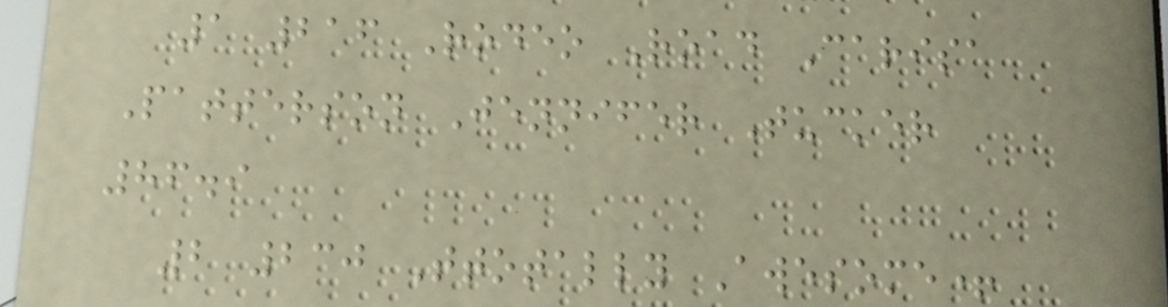1 216 Rodeo Road Carisa
Patterson Jennifer Tucker
86.9
2 230 Ttotally Awesome+
